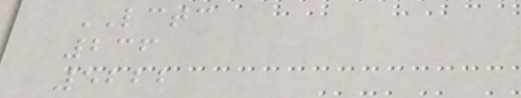LCTC
236
5222
